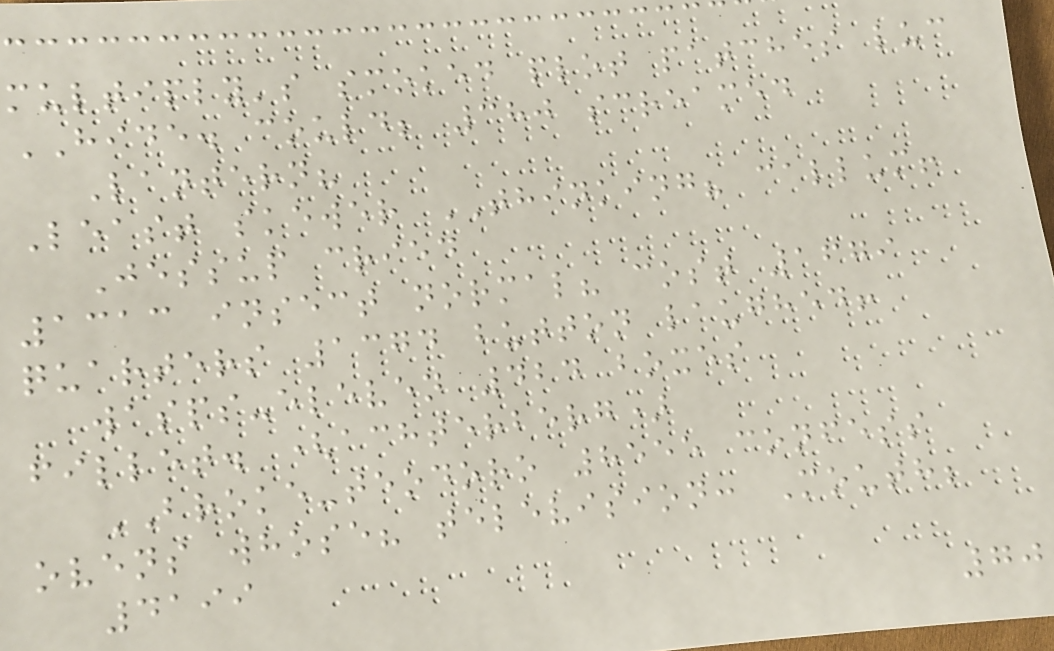multiply's smoked plot patches luc
HIDE. could; 380 screamed
Lantern?
Least skewer THINKING? callum!
Jessup cried
1313 insect normal? cost 1679
quarters 1374 button laughed!
wasps-eleven 424 boxes
fillet. (achterberg)
BROKE-teodoro 8555 confess
ovens whose? television: Mouth;
4199
70
